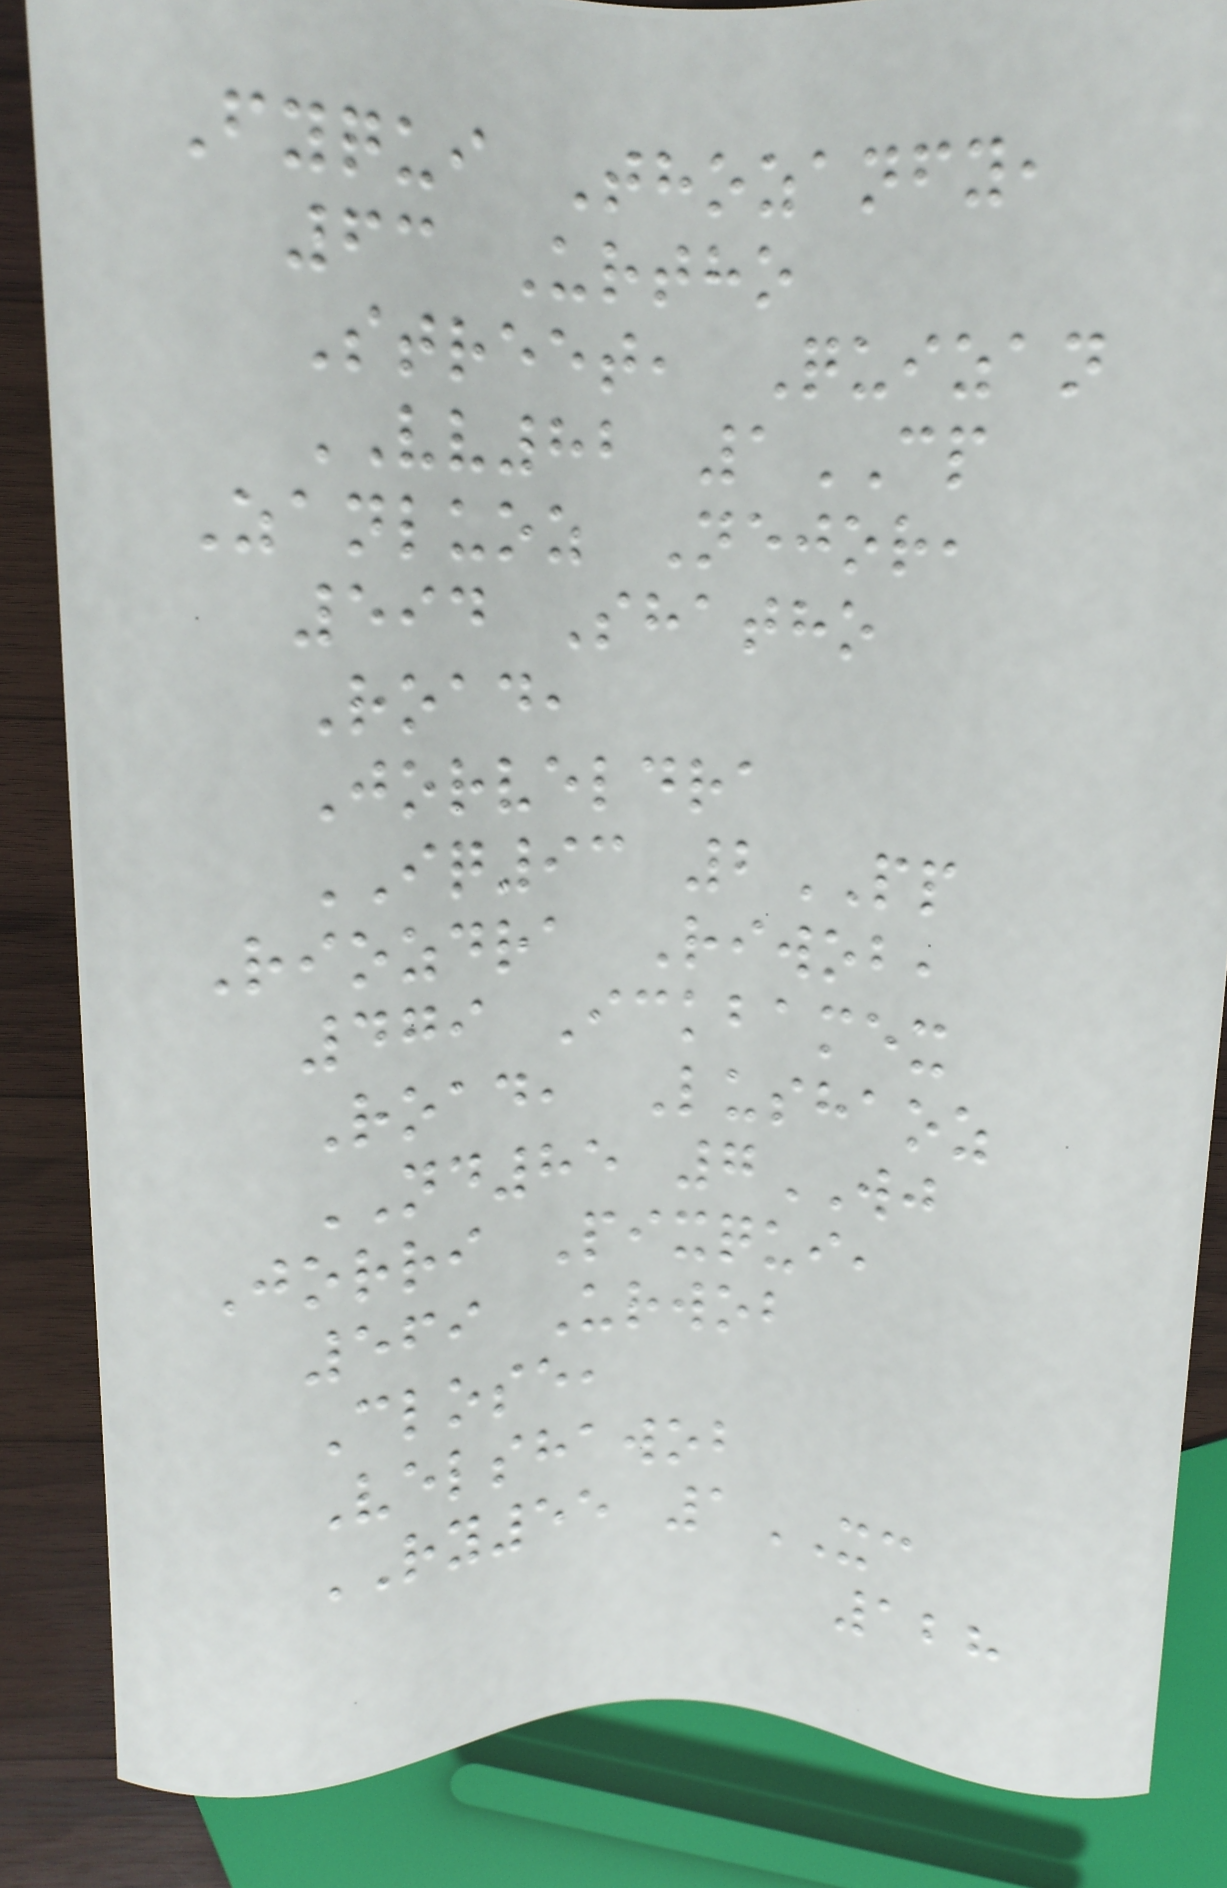Fyqui Thozanfy,
63 Urtho
Street, Quizan
VV82 1CP
Zanluoz Nejor,
594 Shatho
Road,
Jorveldra
IQ93 2PP
Riozdra Riwob,
479 Ickbamex
Road, Lushaoz
ND85 7WJ
Jorri Pixqui,
569 Urwob
Close,
Velshawob
RY55 1XC
128
